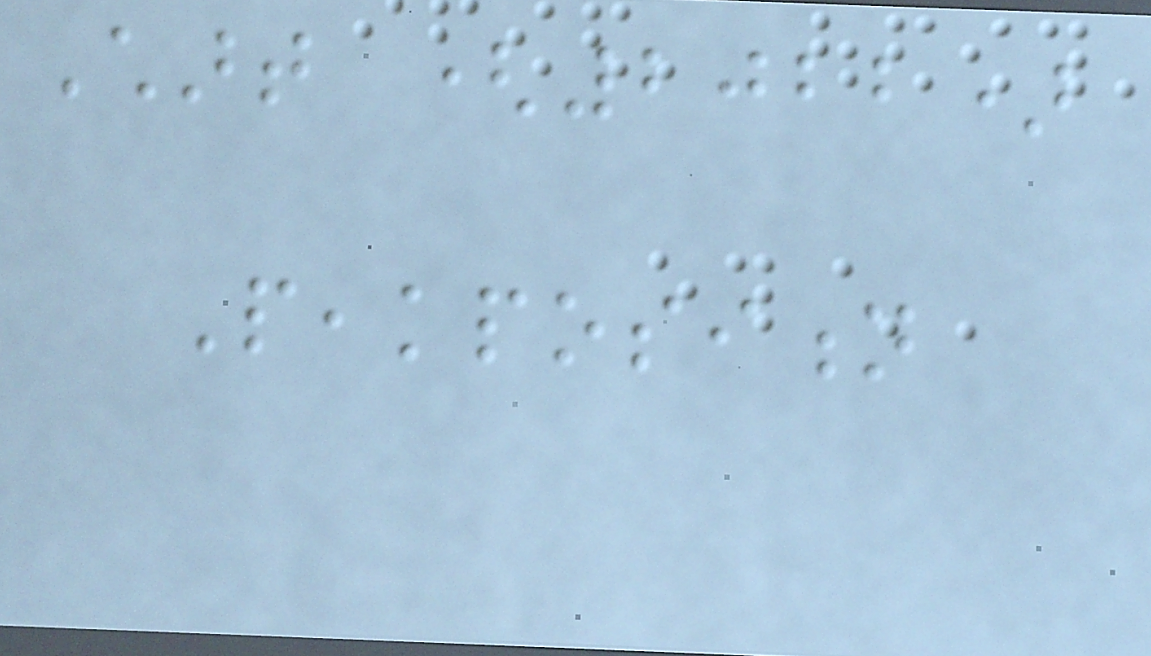Chart (2022)
Peakposition
